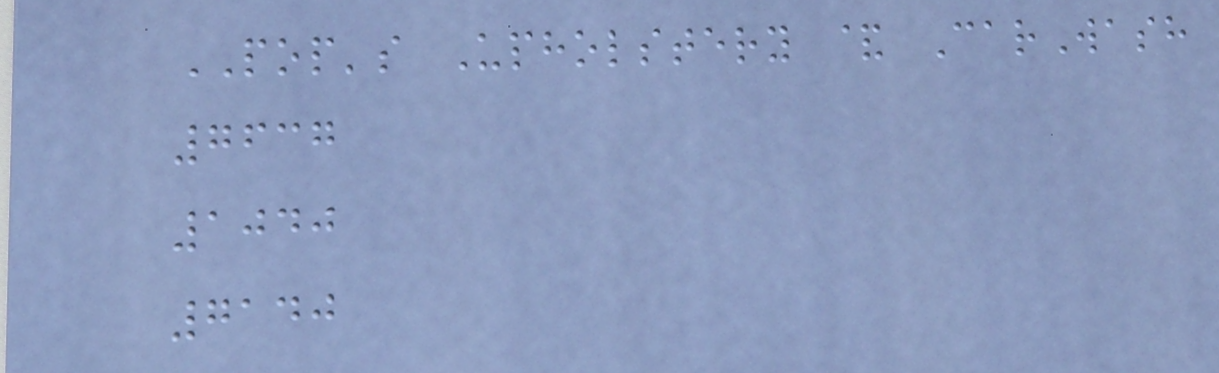POP's Upholstery & CarWash
7637
1040
7140
